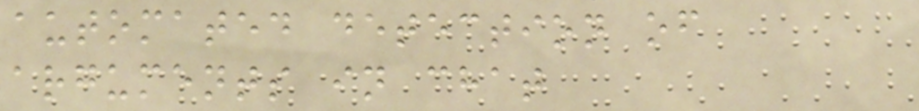automated detection of
arguments in chat
